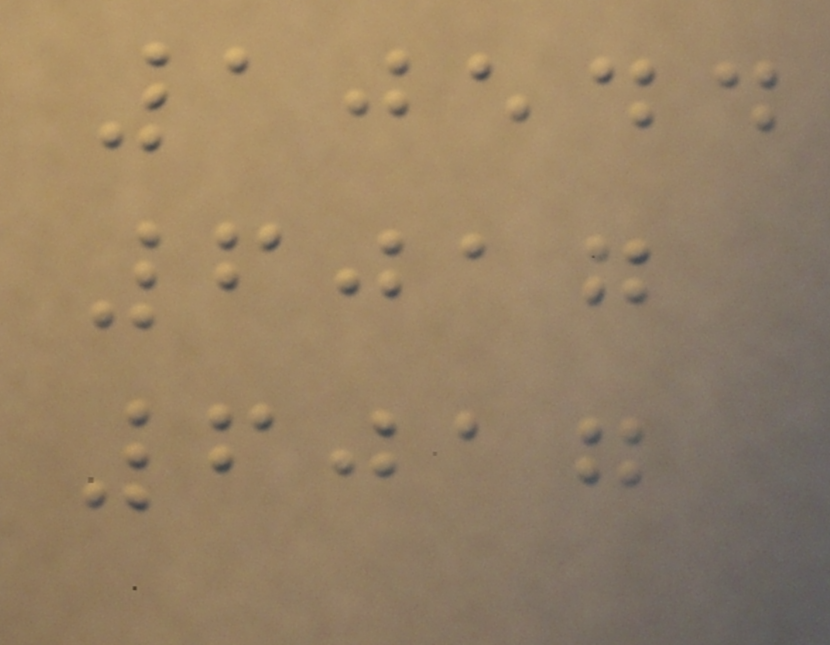10544
6017
6017
